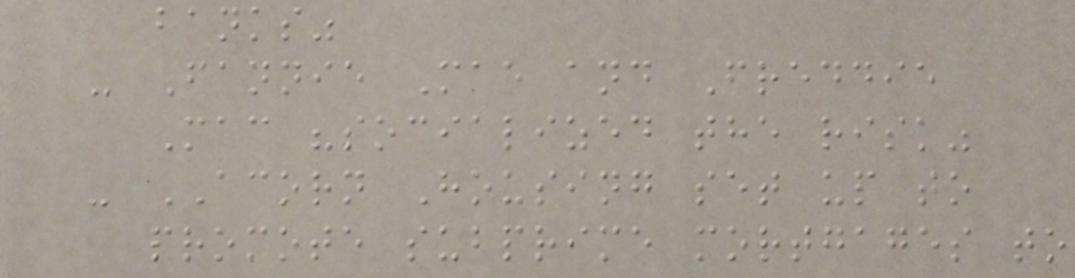banks"
- Fannie Mae and Freddie
Mac "socialized the risk"
- ACORN Housing set up to
promote subprime mortgages to
